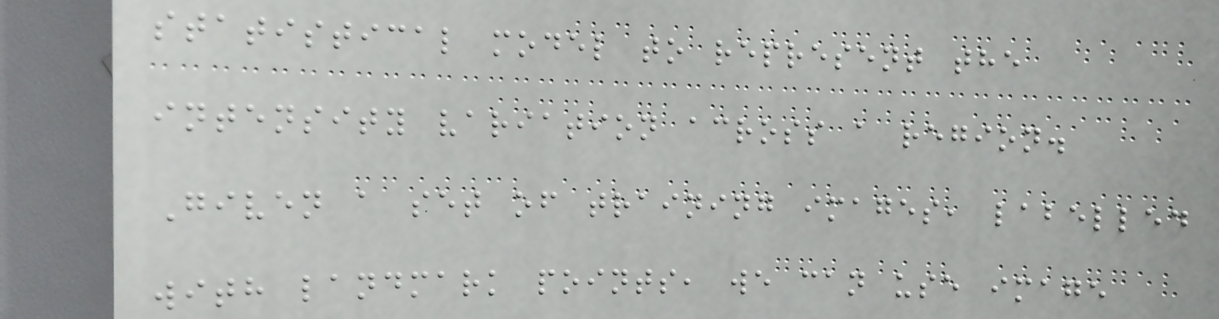statistical model to represent the
intensity variation across a region.
Given a set of training images, labelled
with landmark points, we can use image
